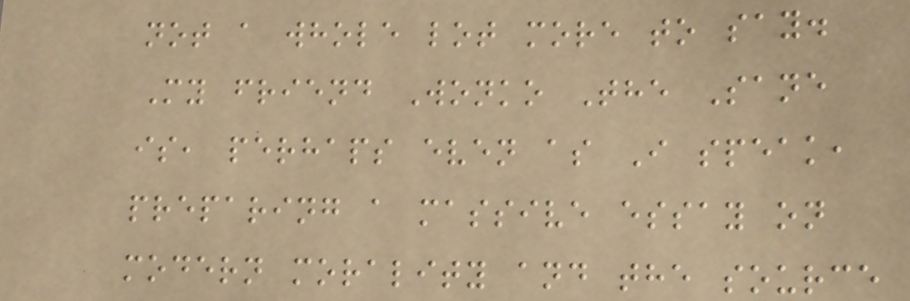not a whole lot more to say.
My friend Wonko The Sane
is, perhaps even as I speak,
preparing a massive essay on
modern morality and the source
